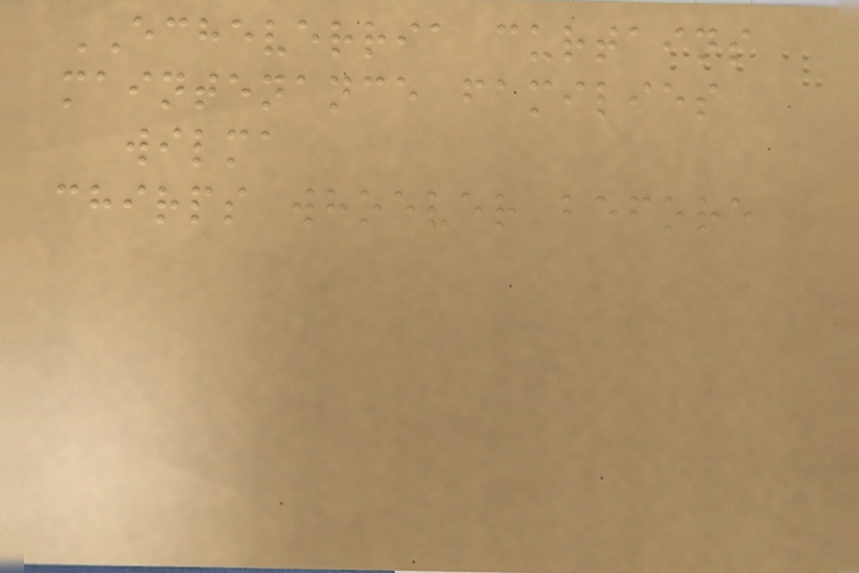ECHEVERRIA curtains
maintenance families
wilma
chirps whoever before
